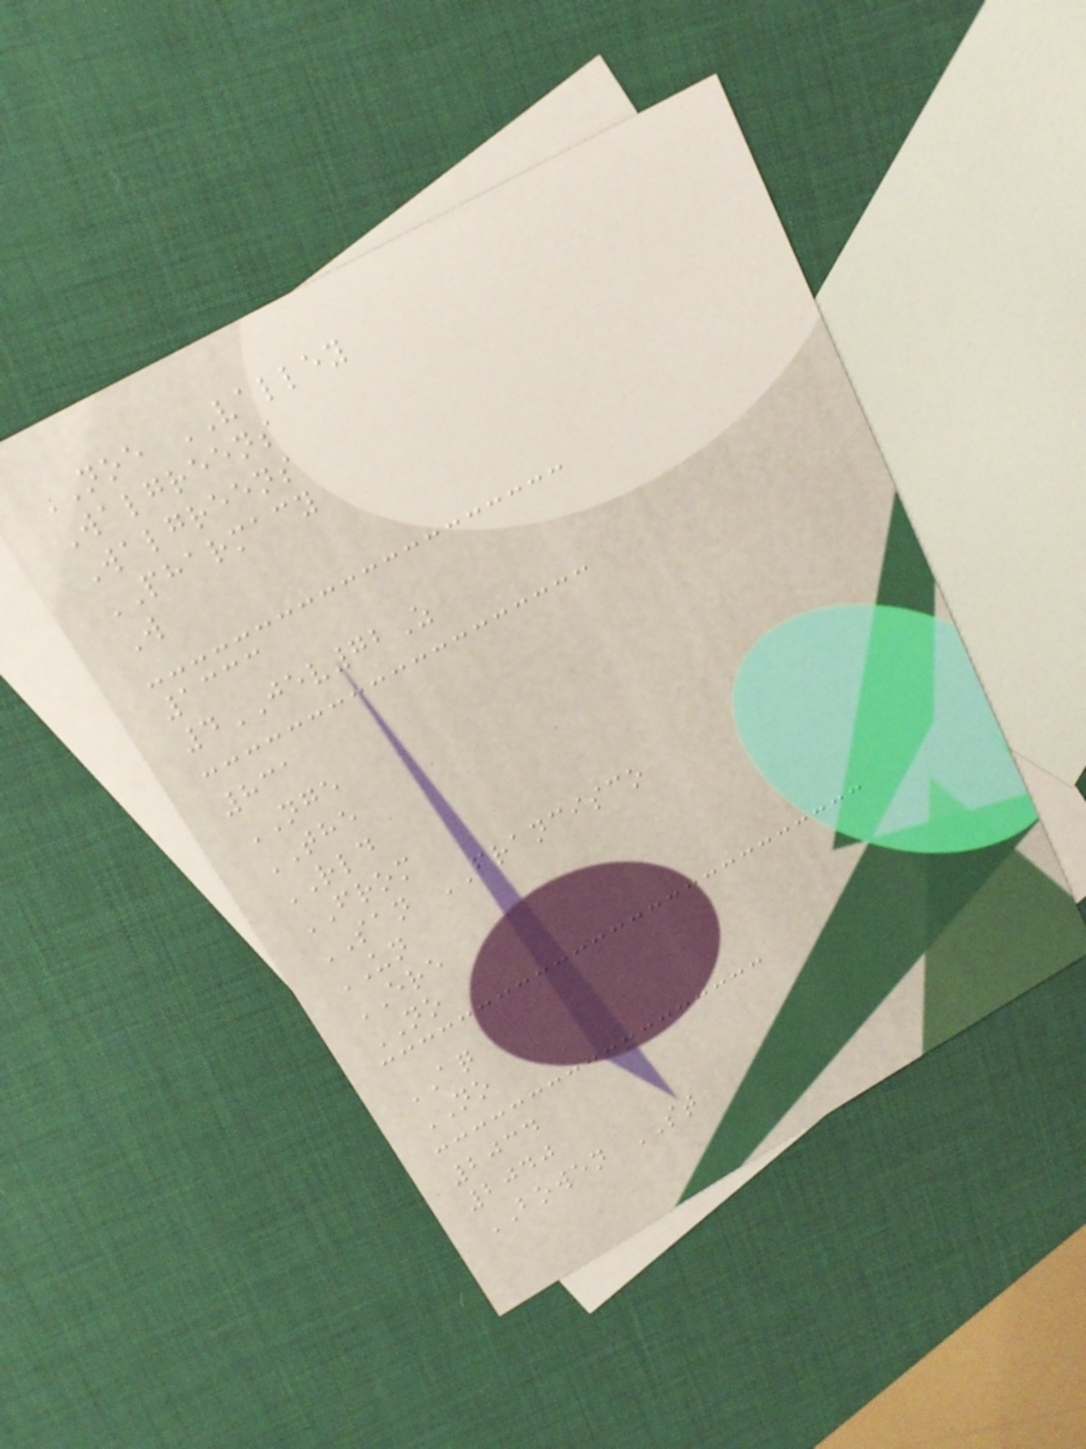NOE VALLEY
Walgreens
Walgreens
PHARMACY
W
1333
4JEV72Z
831
NGE
THE
RLD
FROM
SAN FRANCISCO
UN
ERE
NO
AQ
NO
2034
2040
BOWEN ST
